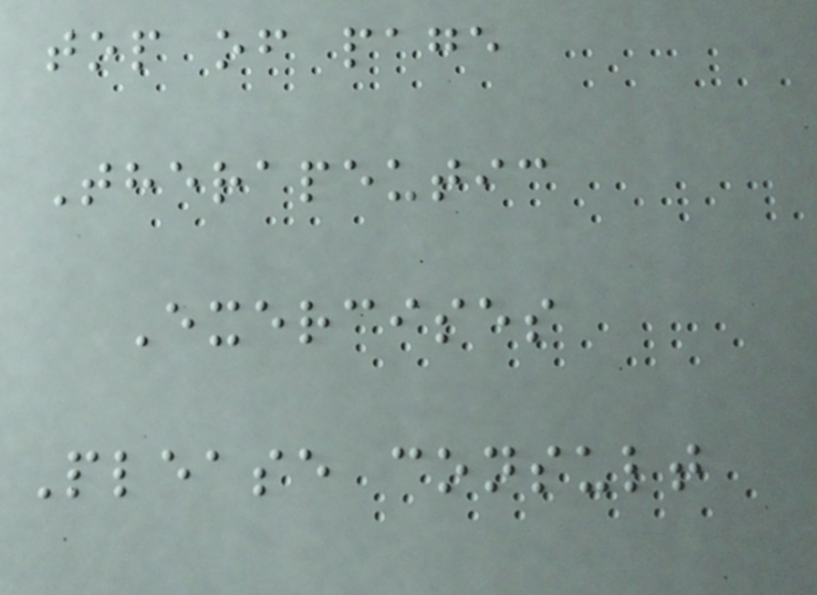top of page
Therapeutic
Exercises
Please consult
